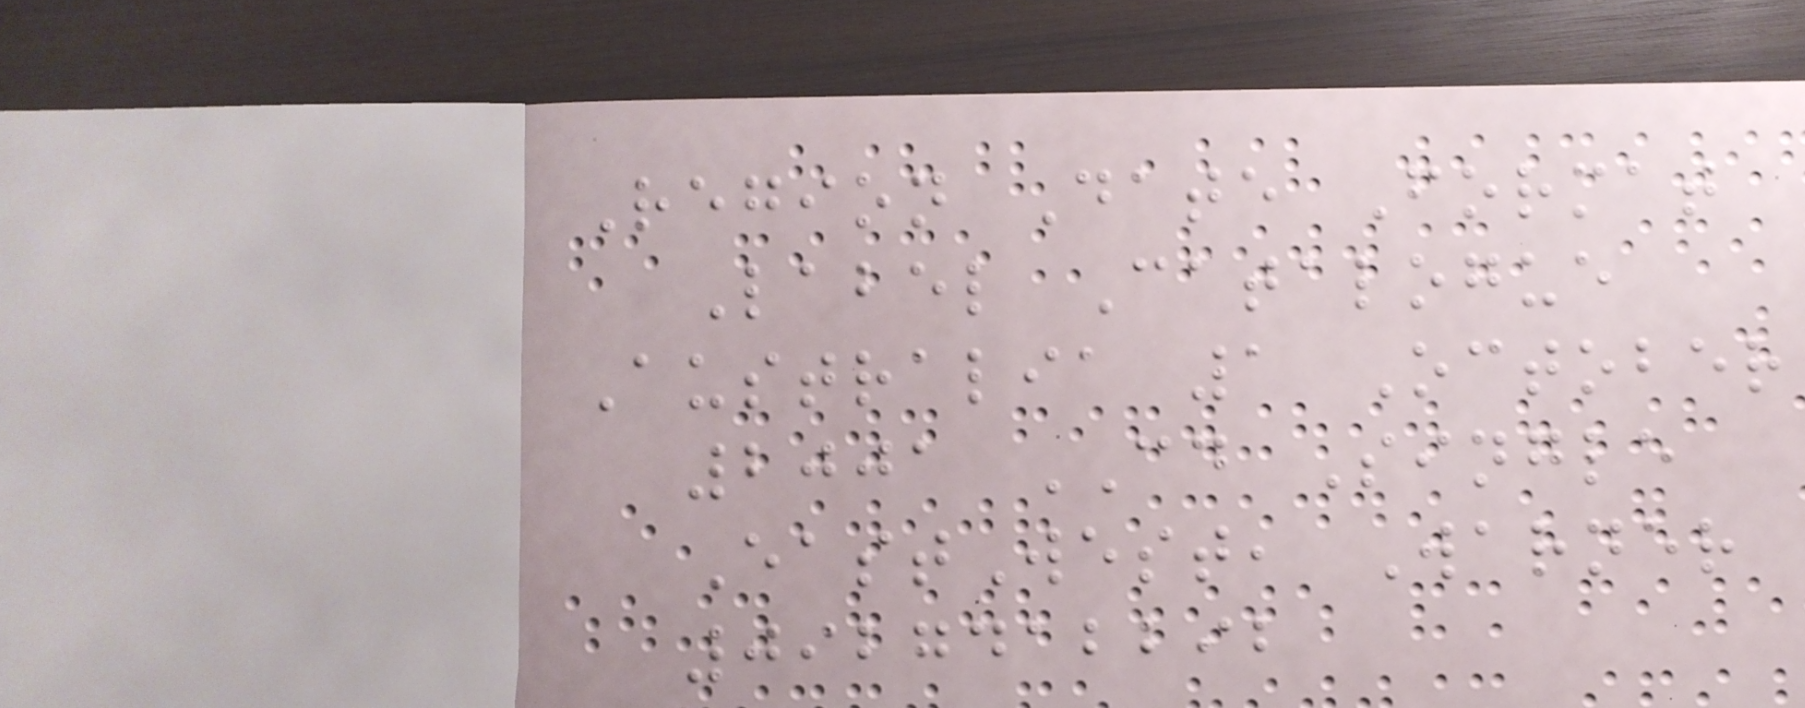Region Date Format
Label Catalogue
Australia 1 October
2001 CD Single
EastWest, Warner
0927412292
